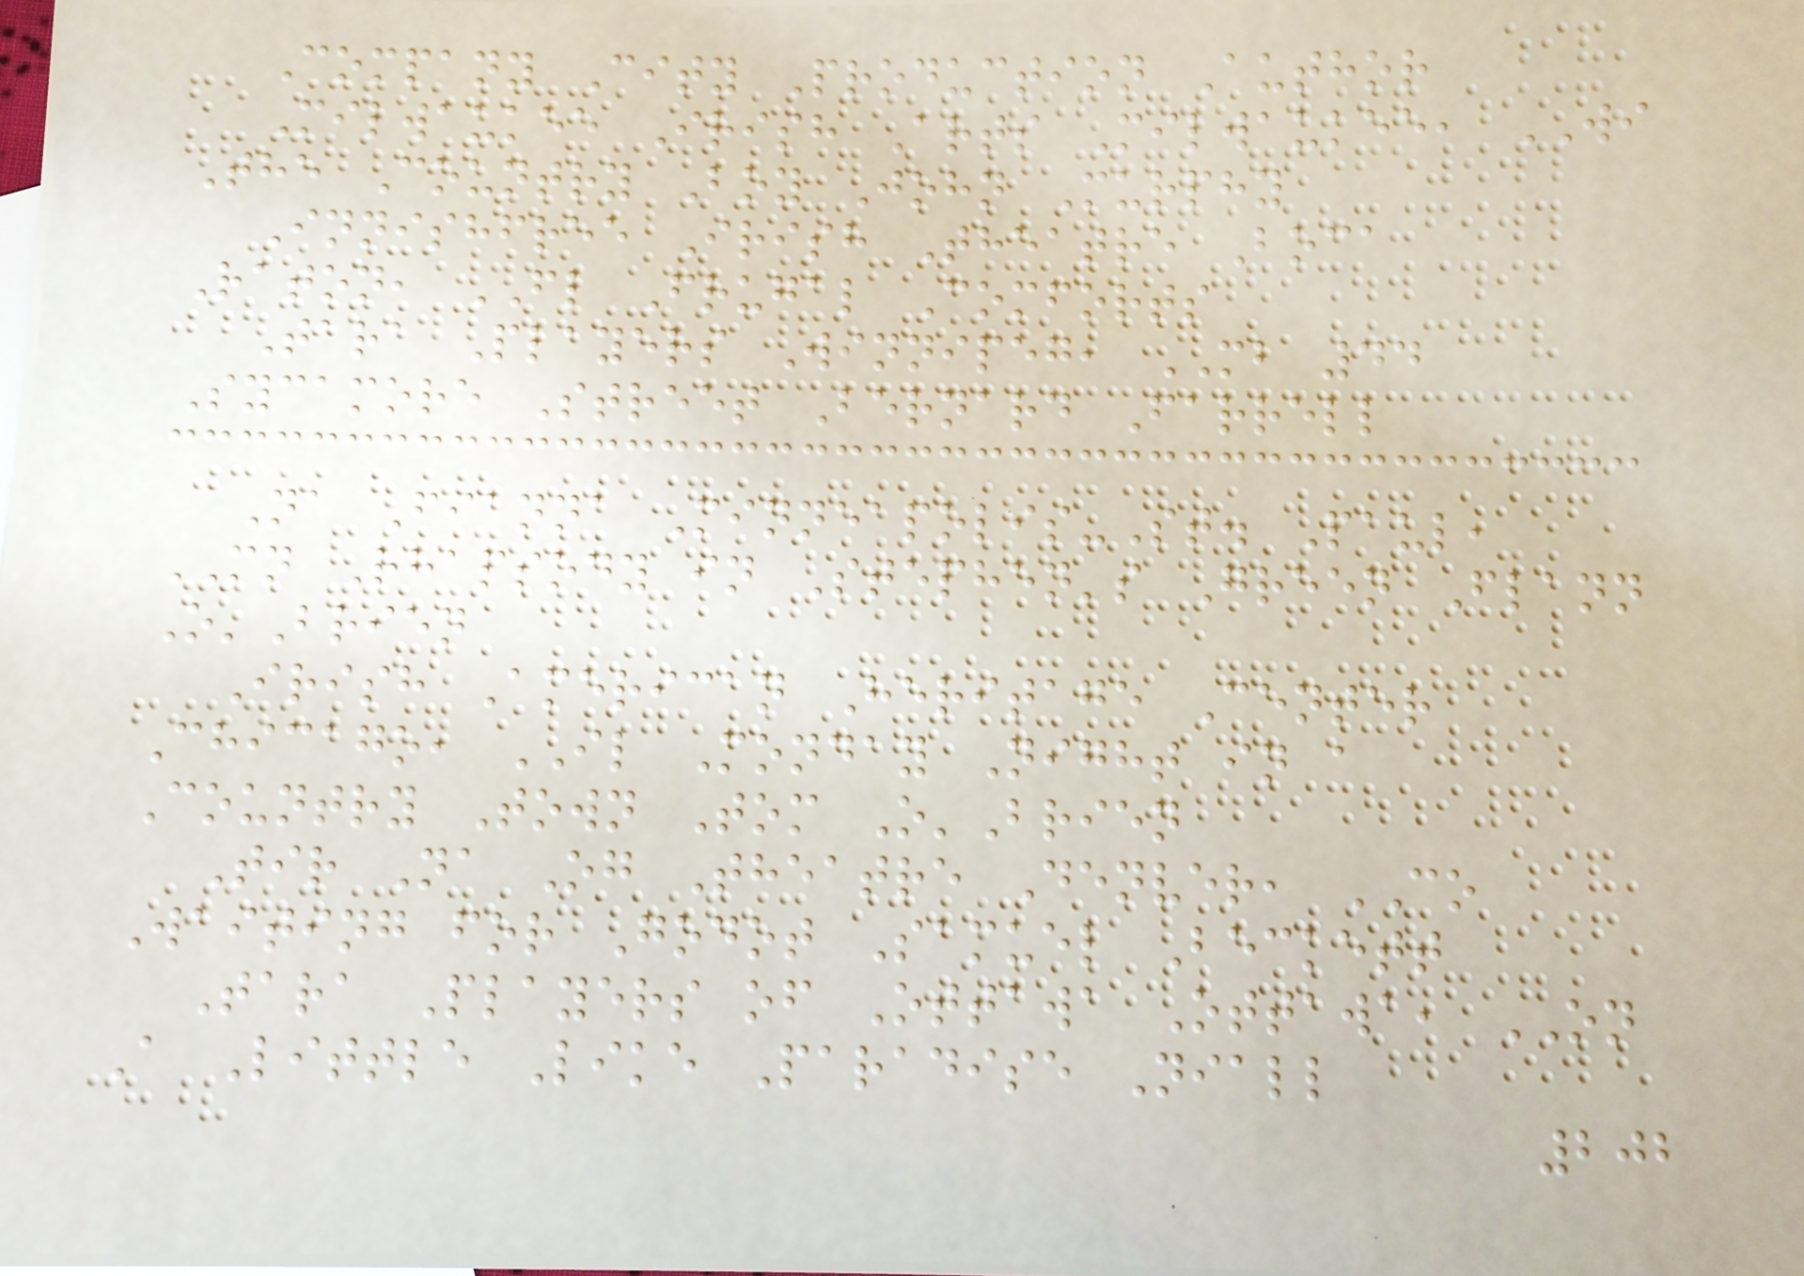Company City Production Author
Milwaukee Irish Arts Milwaukee, WI
The Country Boy John Murphy
Innishfree Irish Theatre Boca
Raton, FL Frugal Comforts
Tara Players Winnipeg, MB 44
Sycamore Street Bernard Farrell
Na Fianna Minneapolis-St. Paul,
MN Rhapsody in Stephen's Green Flann
O'Brien
Irish American Heritage Center
Chicago, IL Monday Night in a
Country Town Tom O'Brien
Tir Na Og Theatre Denver, CO
Waiting for Godot Samuel Beckett
Tara Players of Ottawa Ottawa, ON
A Little Like Paradise Niall
202
